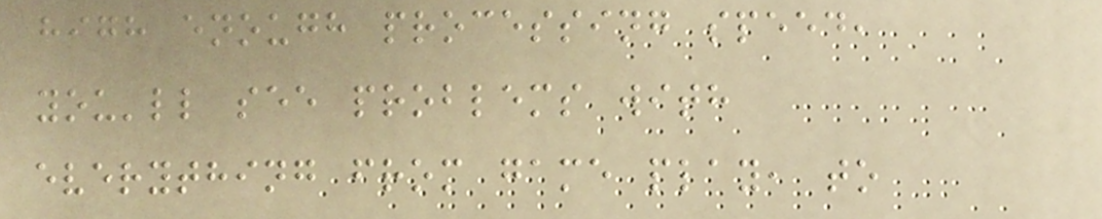high enough processing speed,
you'll see problems with
everything from game play, to
